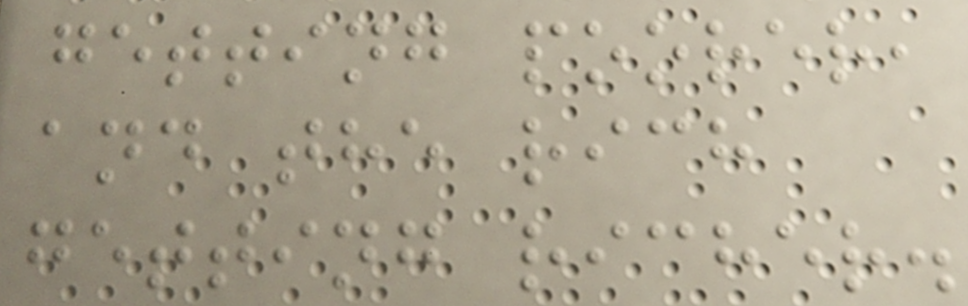getting poorer,
and the rich
getting richer.
